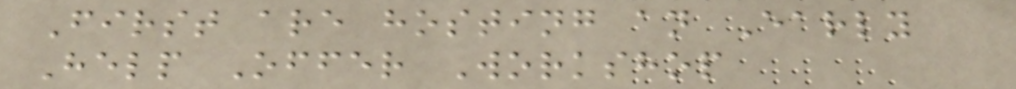First are hosting an Early
Help Offer Workshop
